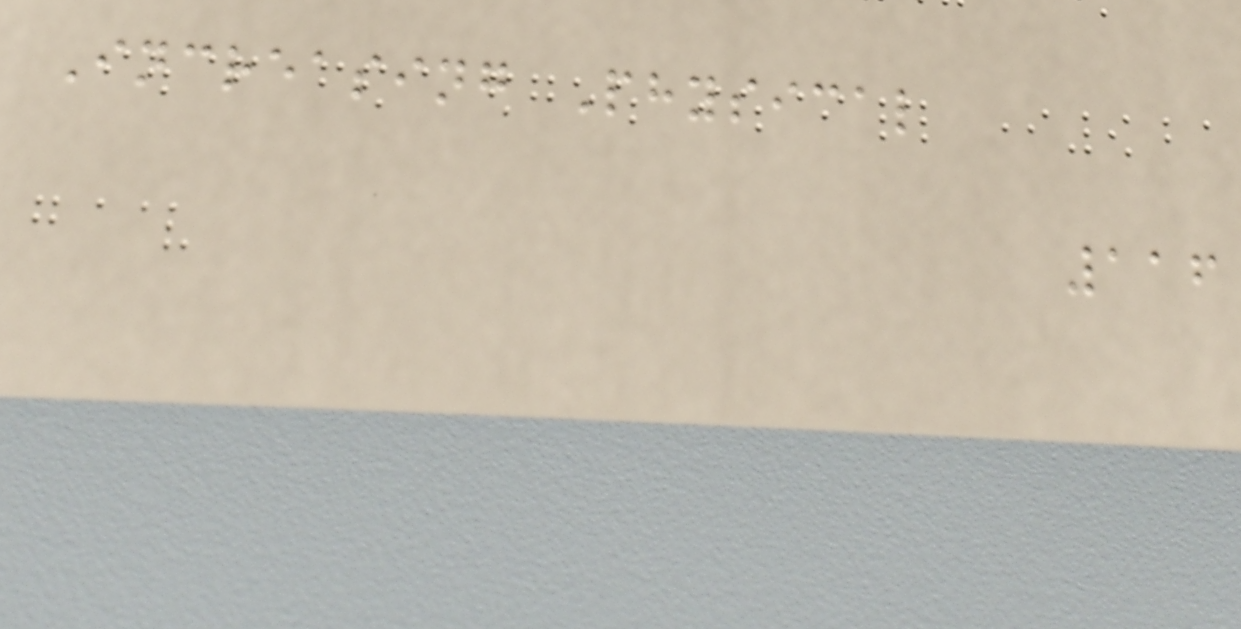Increasing Physical
116
